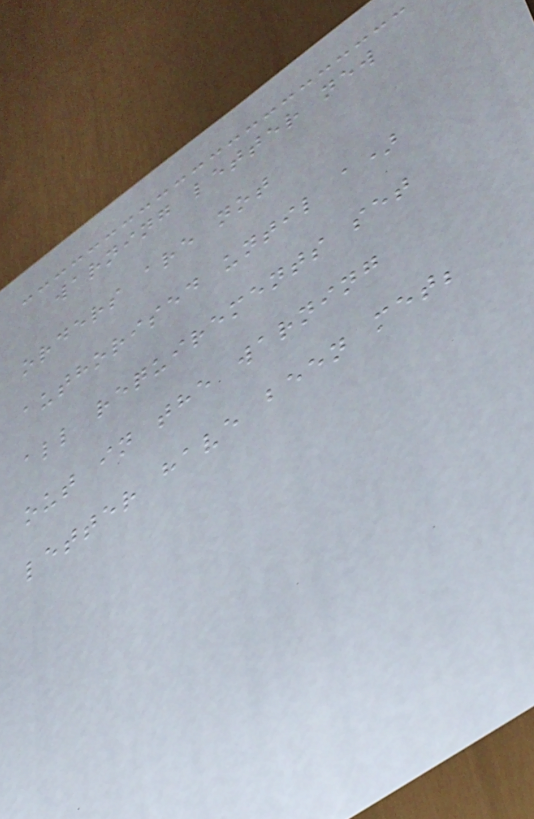warning letter new
orders are not
authorised until a)
all requirements set
out in the warning
letter have been met;
